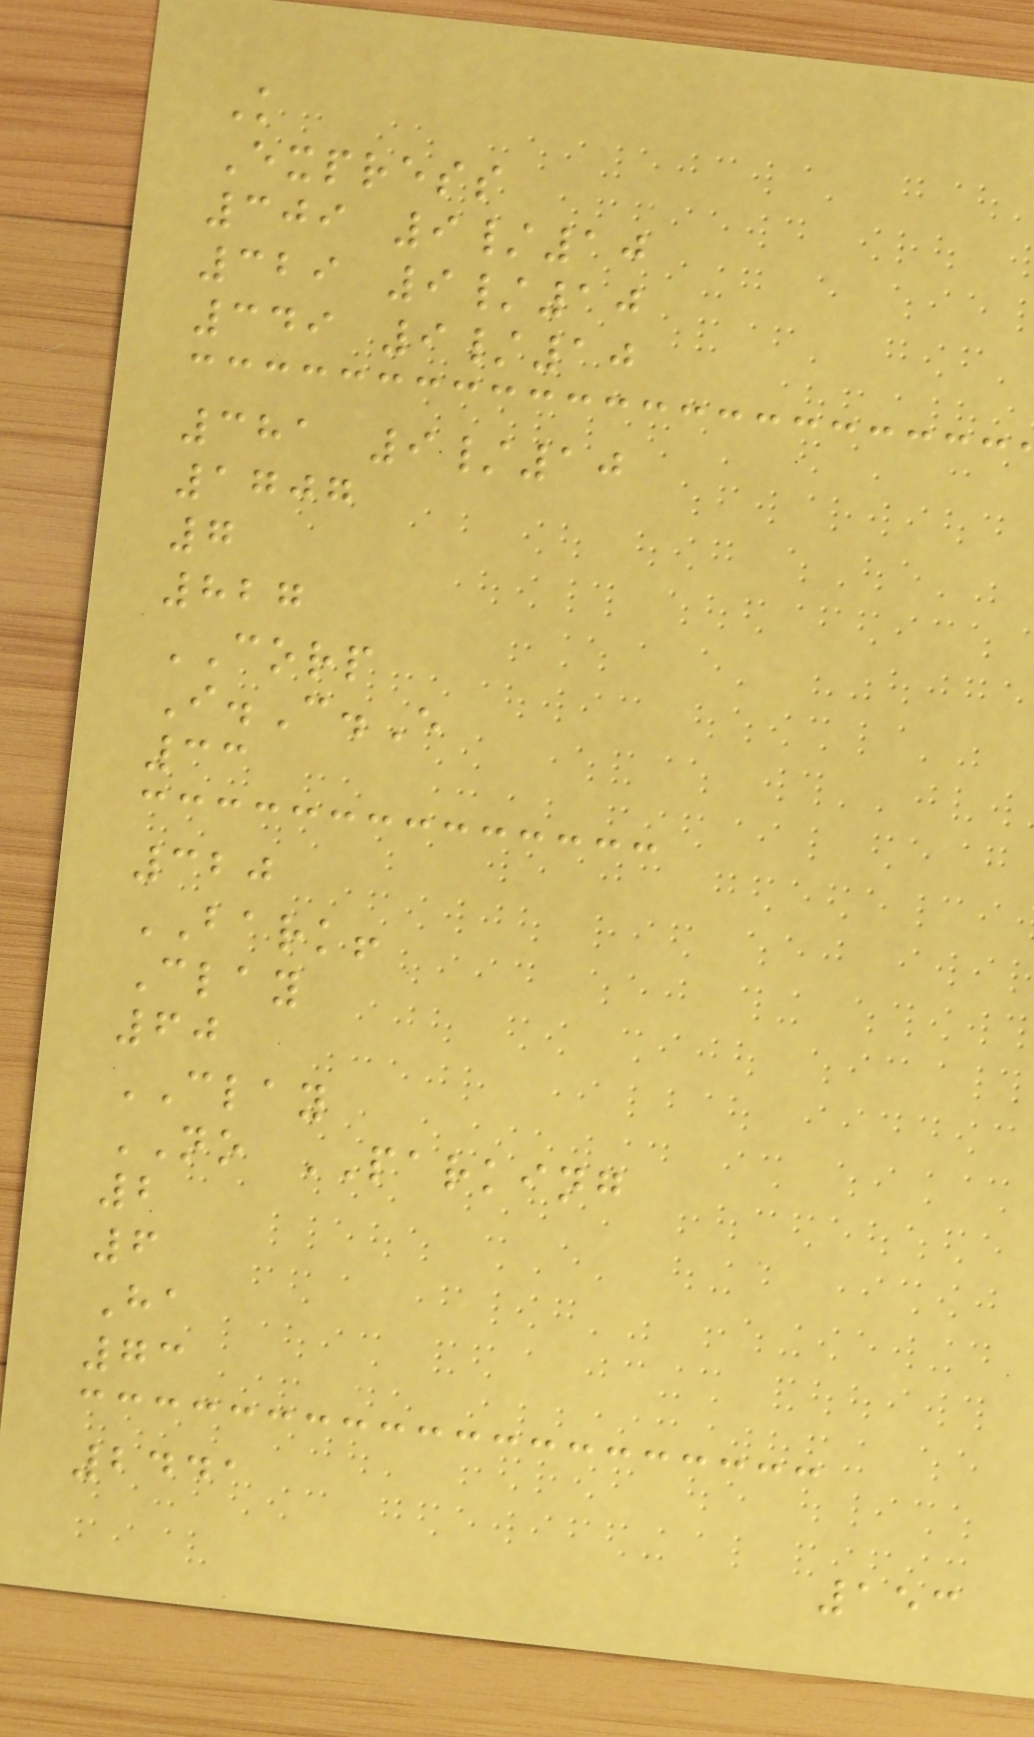K
Express
309 9/10
329 9/10
349 9/10
381 9/10
1707
7
827
CORP
I.C.E
33
320
BARK!
Clay
60
CLAY
NO PARKING
2
6
Ha
73
2441
153
